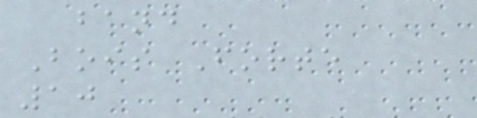band
Bois Forte
10
